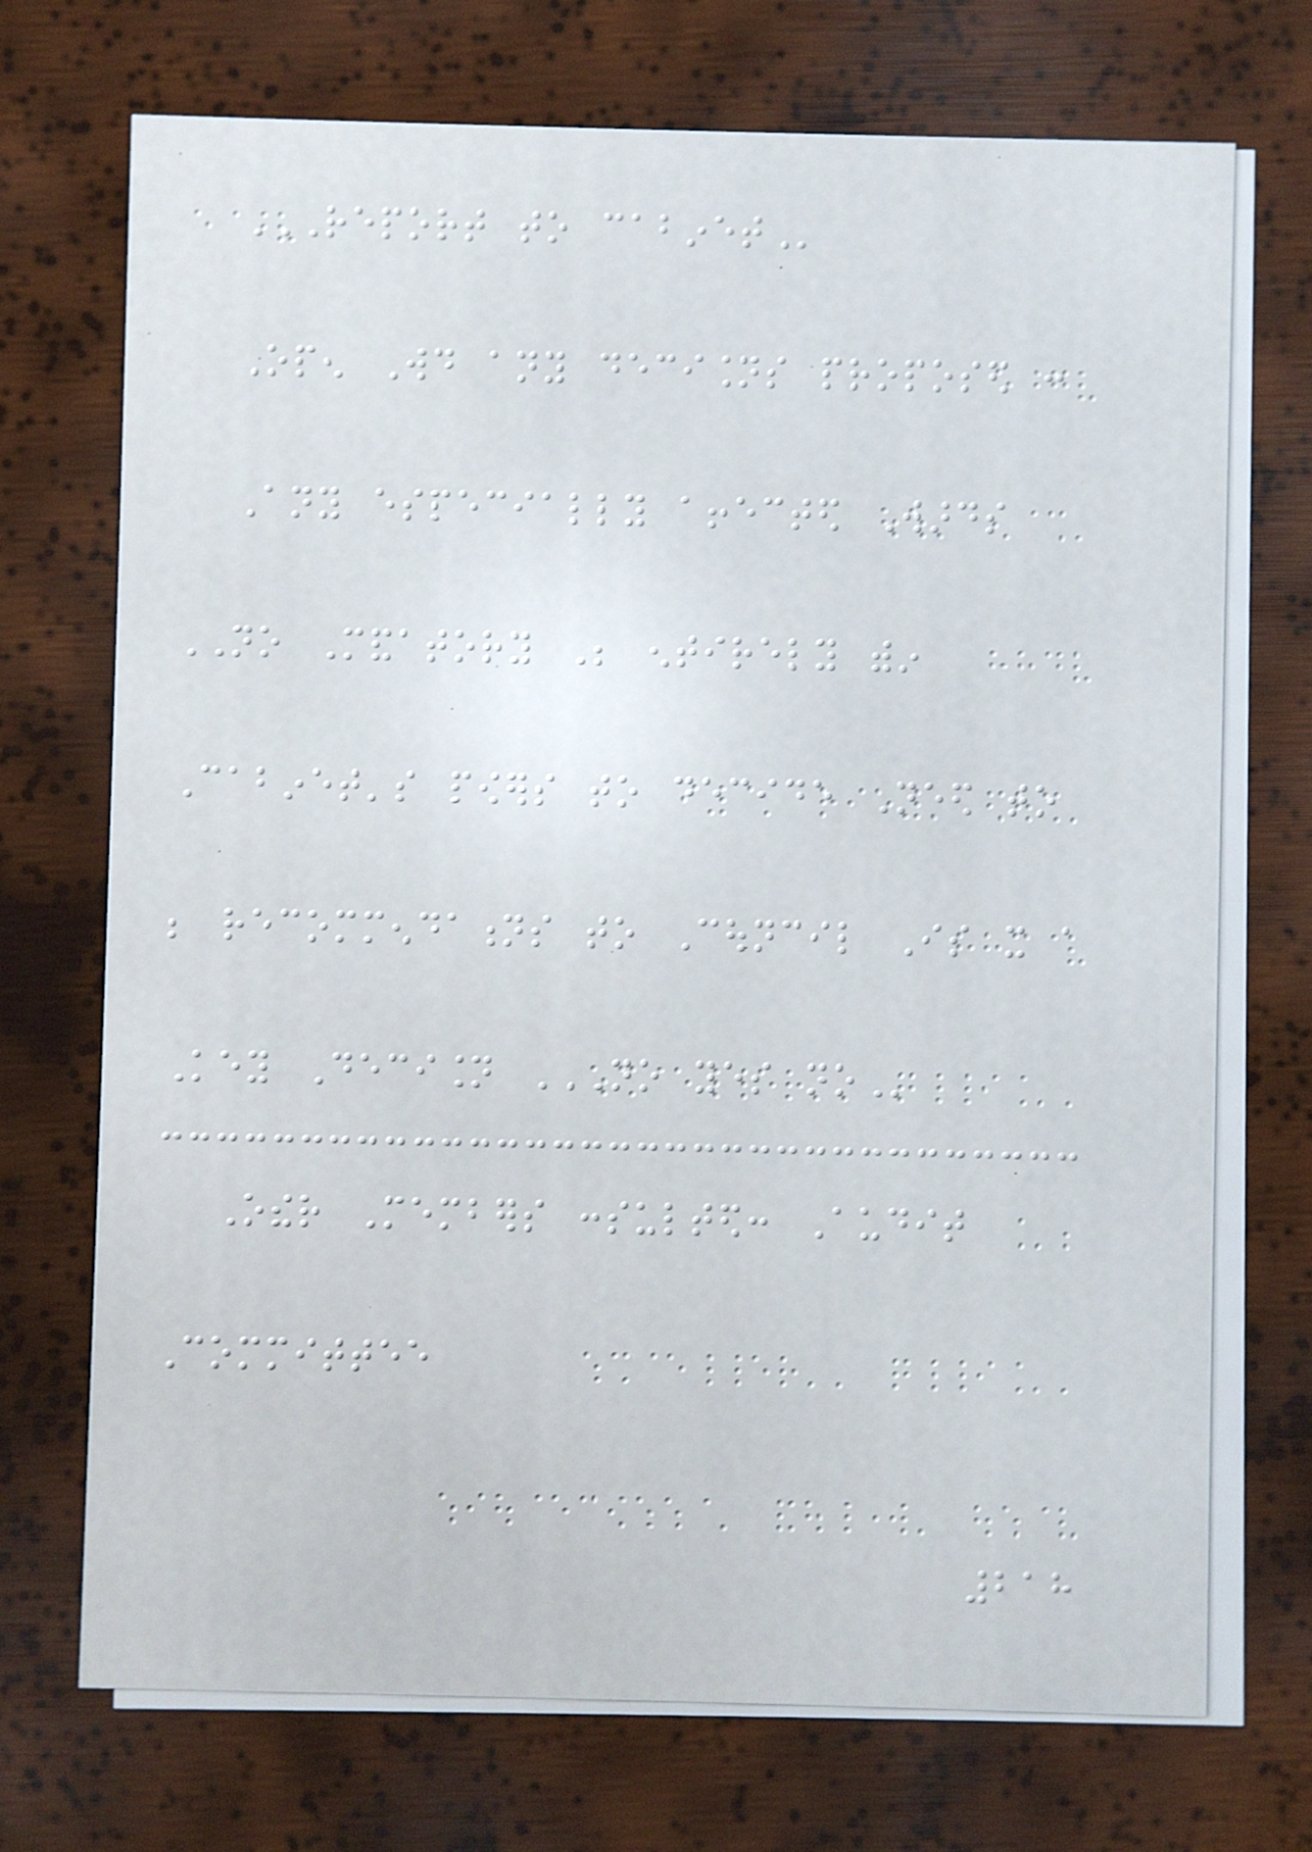REPORT TO CABINET
Open Would any decisions proposed :
Any especially affected Wards
NO Mandatory Be entirely within
Cabinet's powers to decide Need to
be recommendations to Council Is it a
Key Decision NO YES NO
Other Members consulted: Audit
Committee
218
